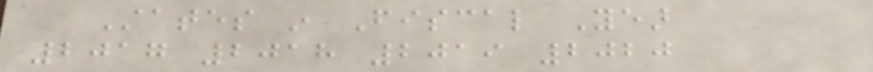States in Fiscal Year
2017 2018 2019 2020
